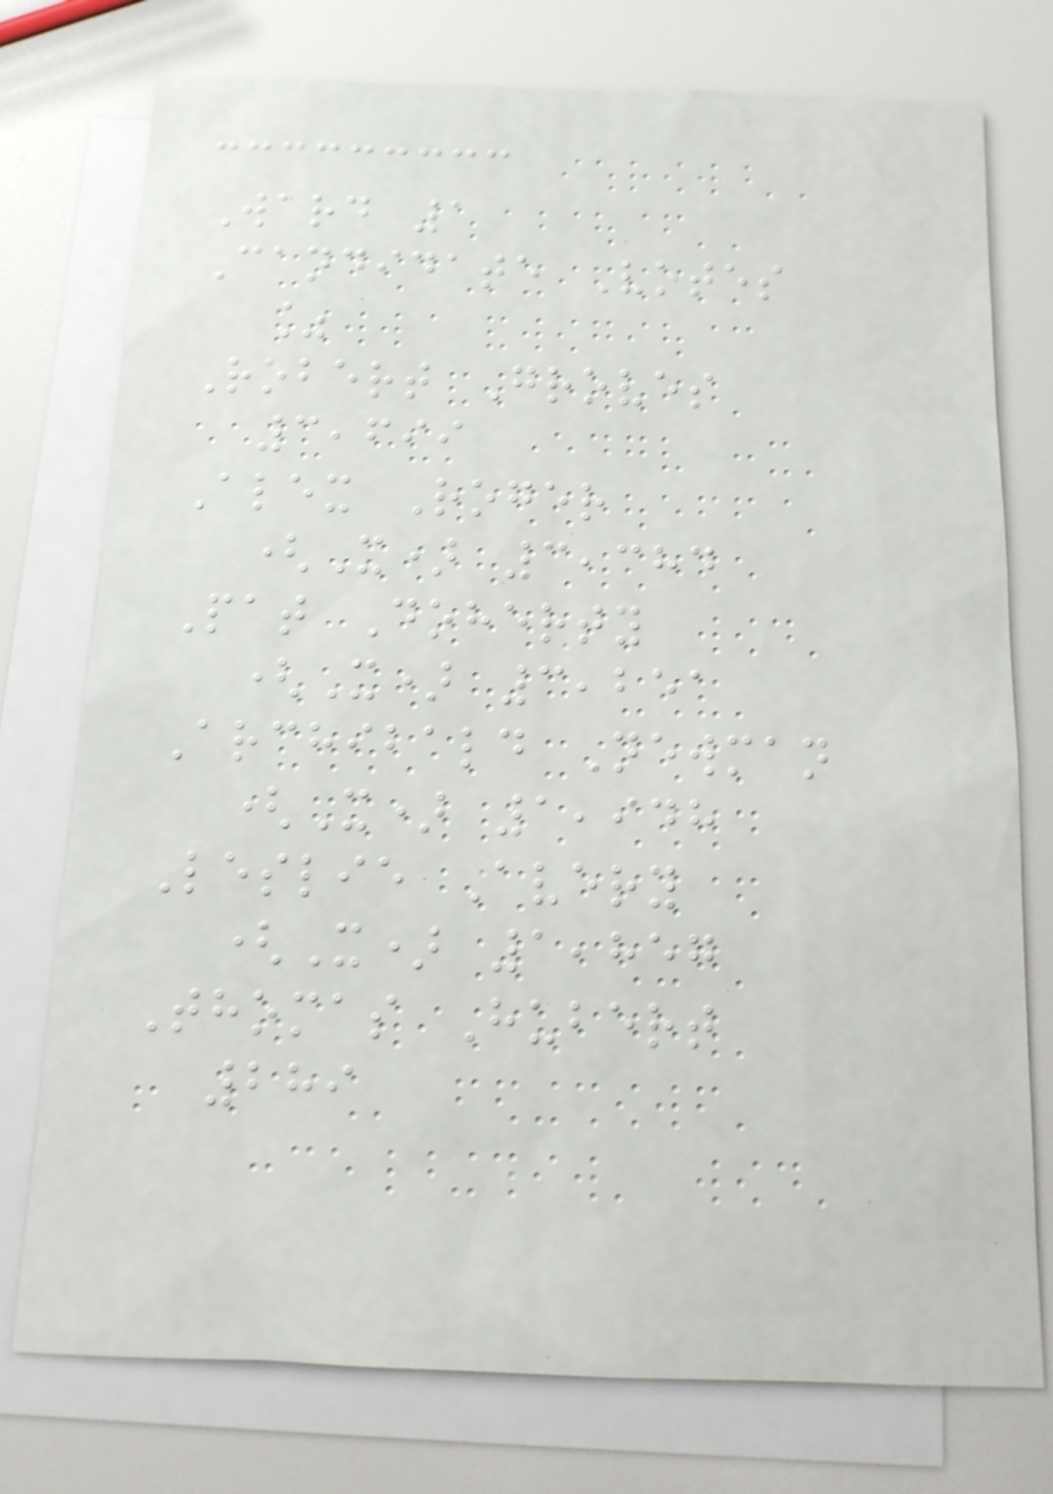Ward 1
Candidate Votes
%
Robert Groves
3,699
Alex Roger
(X) 3,384
Pat Doherty
(X) 3,251
Archibald Newman
(X) 1,948
Leslie Avery
(X) 1,857
Thomas Hubert
289
